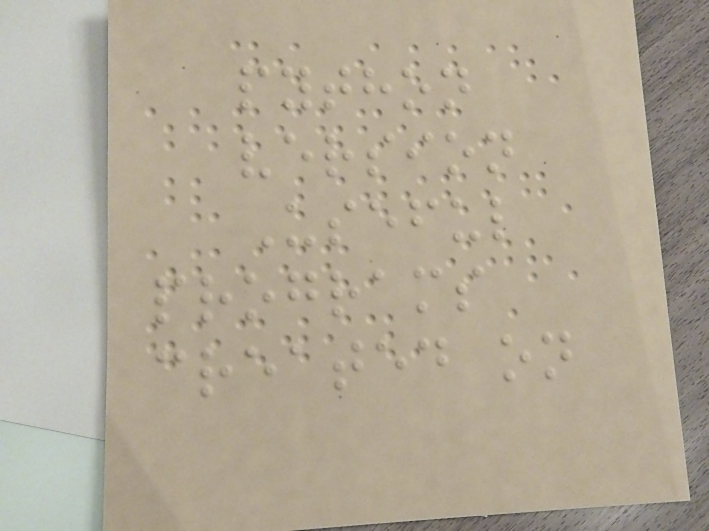python
version
Useful
programs
created on
